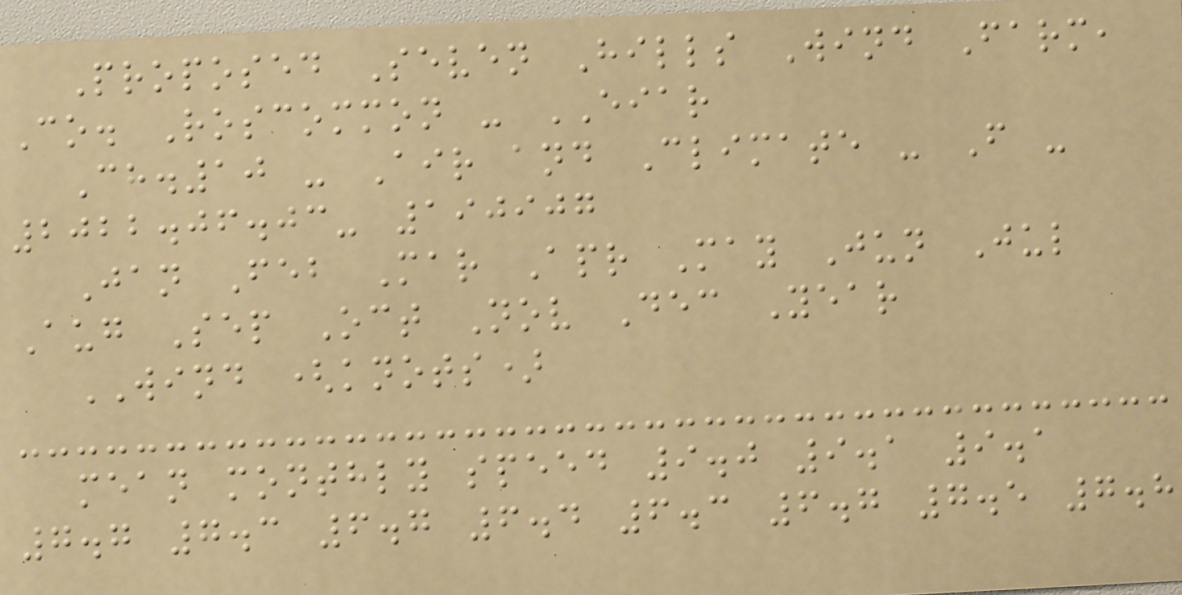Proposed Seven Hills Wind Farm,
Co. Roscommon - EIAR
Ch.10 - Air and Climate - F -
2022.06.03- 190907
Jan Feb Mar Apr May Jun Jul
Aug Sep Oct Nov Dec Year
WIND (knots)
mean monthly speed 9.0 9.1 9.1
7.7 7.3 6.7 6.4 6.3 6.7 7.5 7.8
